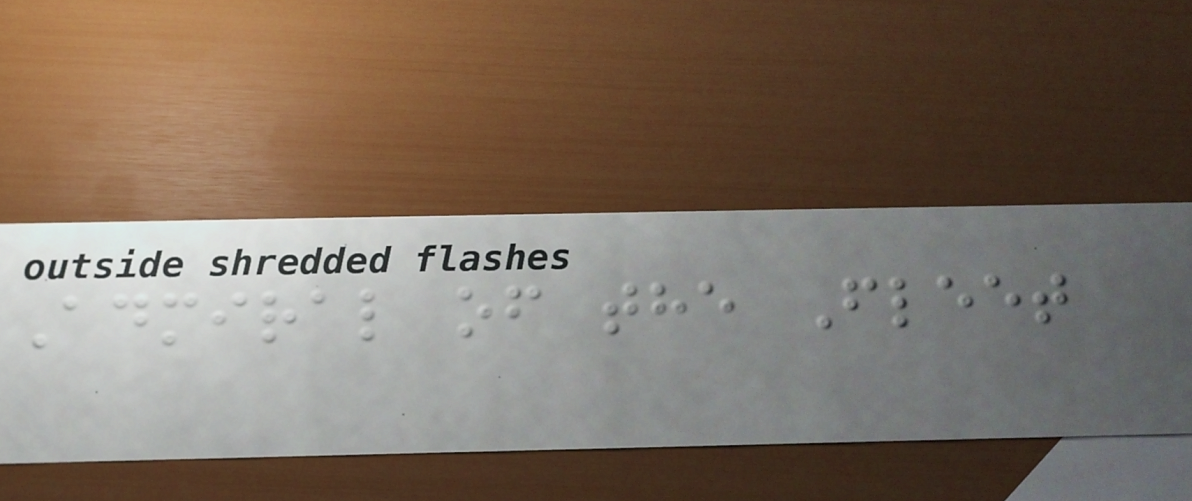Admiral of the Fleet
